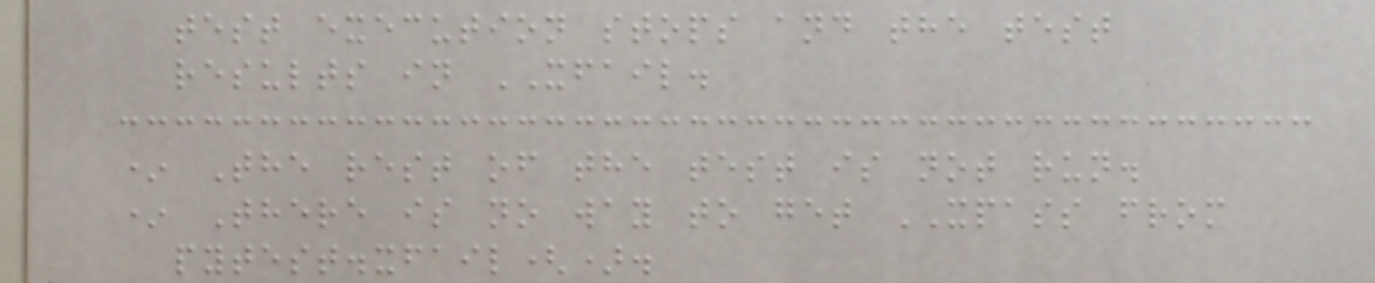test execution stops and the test
results in XFAIL.
* The rest of the test is not run.
* There is no way to get XPASS from
pytest.xfail().
